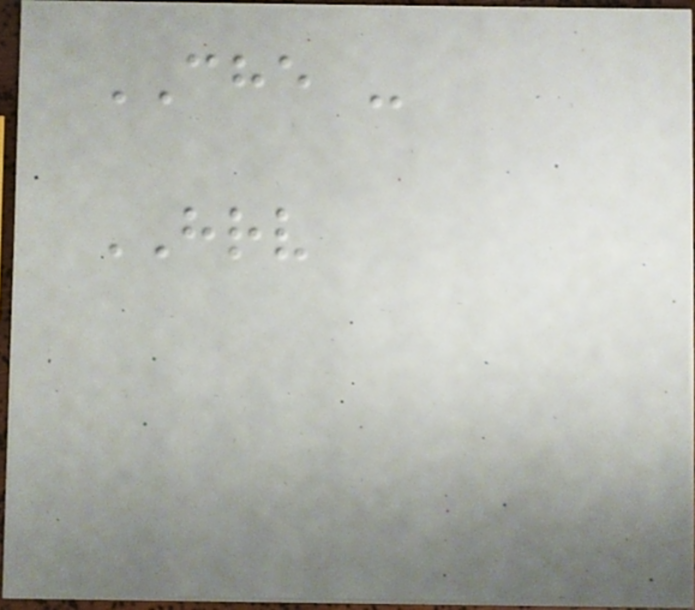CHE -
HRV
